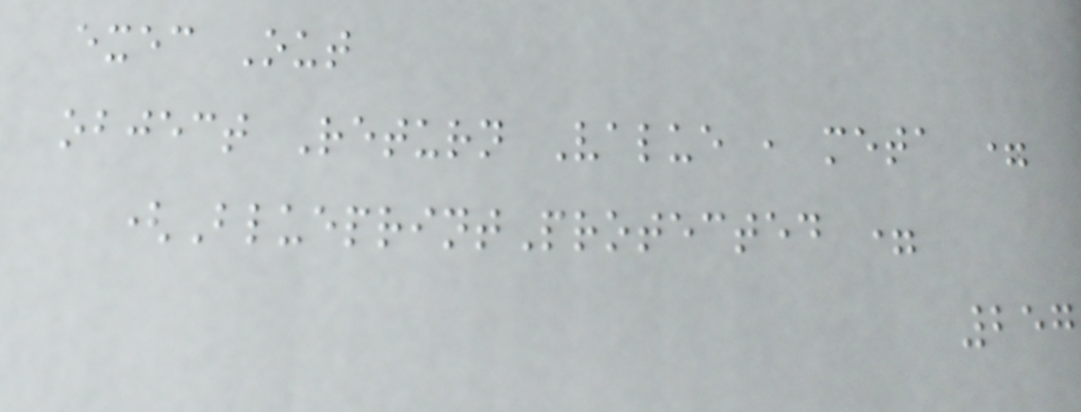exec Out
object Return Value , meta =
(BlueprintProtected =
257
